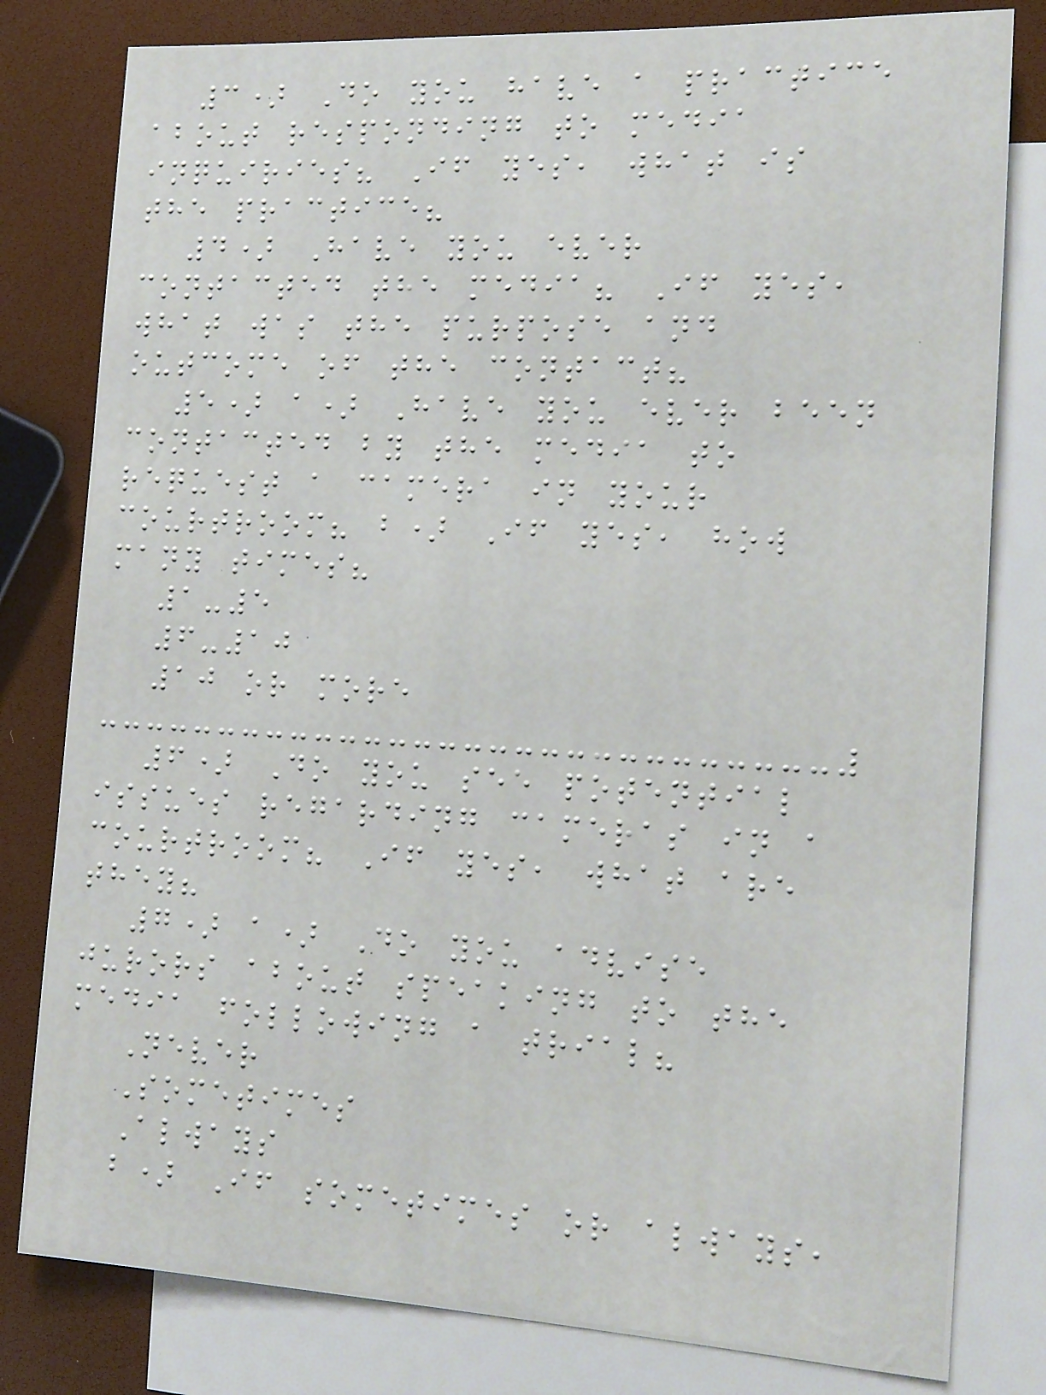3) Do you have a practice
about responding to media
inquiries? If yes, what is
the practice?
4) Have you ever
contacted the media? If yes,
what was the purpose and
outcome of the contact?
5) a) Have you ever been
contacted by the media to
request a camera in your
courtroom? b) If yes, how
many times?
1-5
6-10
10 or more
6) Do you see potential
issues regarding cameras in a
courtroom? If yes, what are
they?
7) a) Do you advise
jurors about speaking to the
media following a trial?
Never
Sometimes
Always
b) If sometimes or always,
